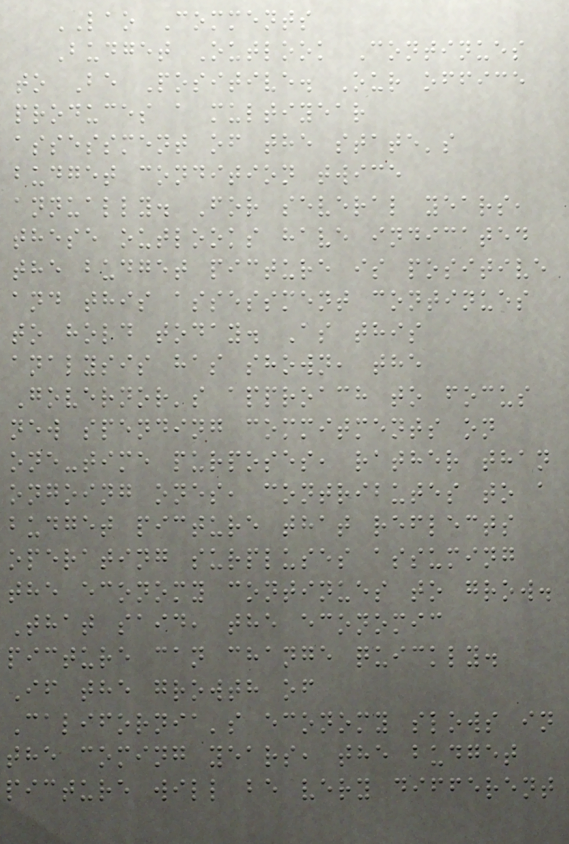LAO Comments
Budget Outlook Continues
to Be Positive. Our office
produces a multiyear
assessment of the state's
budget condition twice
annually. For several years,
these outlooks have indicated
the budget picture is positive
and this assessment continues
to hold today. As this
analysis has shown, the
Governor's approach to focus
new spending commitments on
one-time purposes, rather than
ongoing ones, contributes to a
budget picture that reflects
operating surpluses assuming
the economy continues to grow.
That said, the economic
picture can change quickly.
If the growth of
California's economy slows in
the coming years, the budget
picture will be very different
